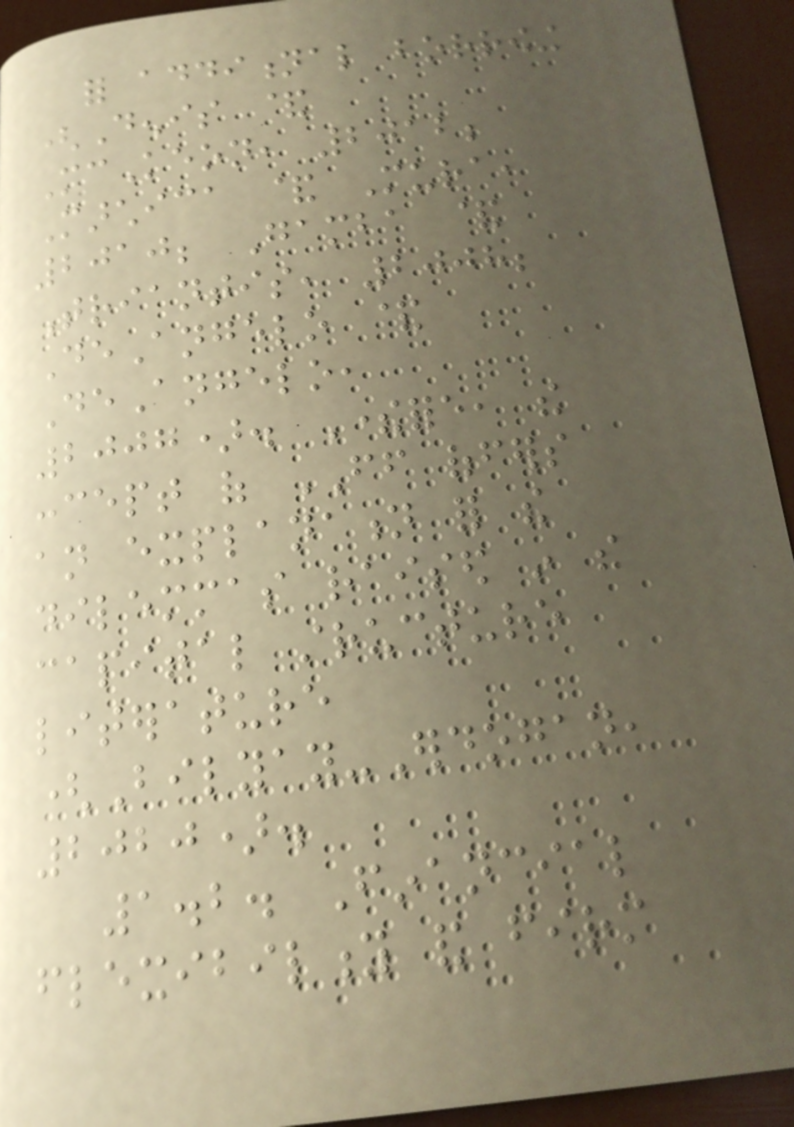for additional borrowing
(Denis &
McKeon, 2012;
Marchica & Mura,
2010; Gamba &
Triantis, 2008;
DeAngelo &
DeAngelo,
2007). Therefore, the
concept of FF offers
an explanation for the
dilemmas raised in the
capital structure
literature
(Bilyay-Erdogan,
2020).
1.2. Financial
flexibility and firm
